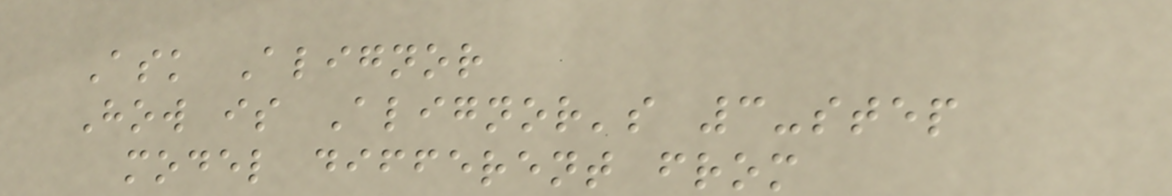Ask Alignor
How is Alignor's 3-step
model different from
